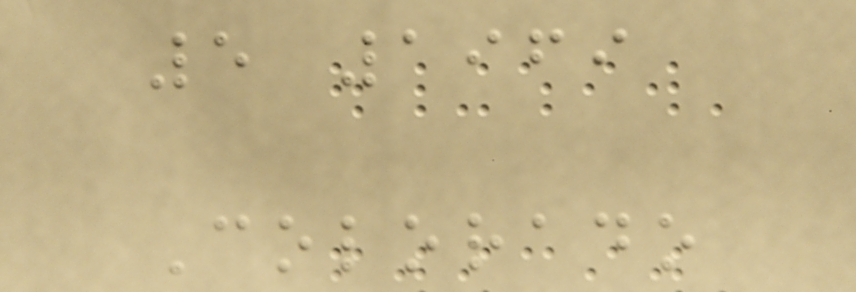5 1969
Colorado
